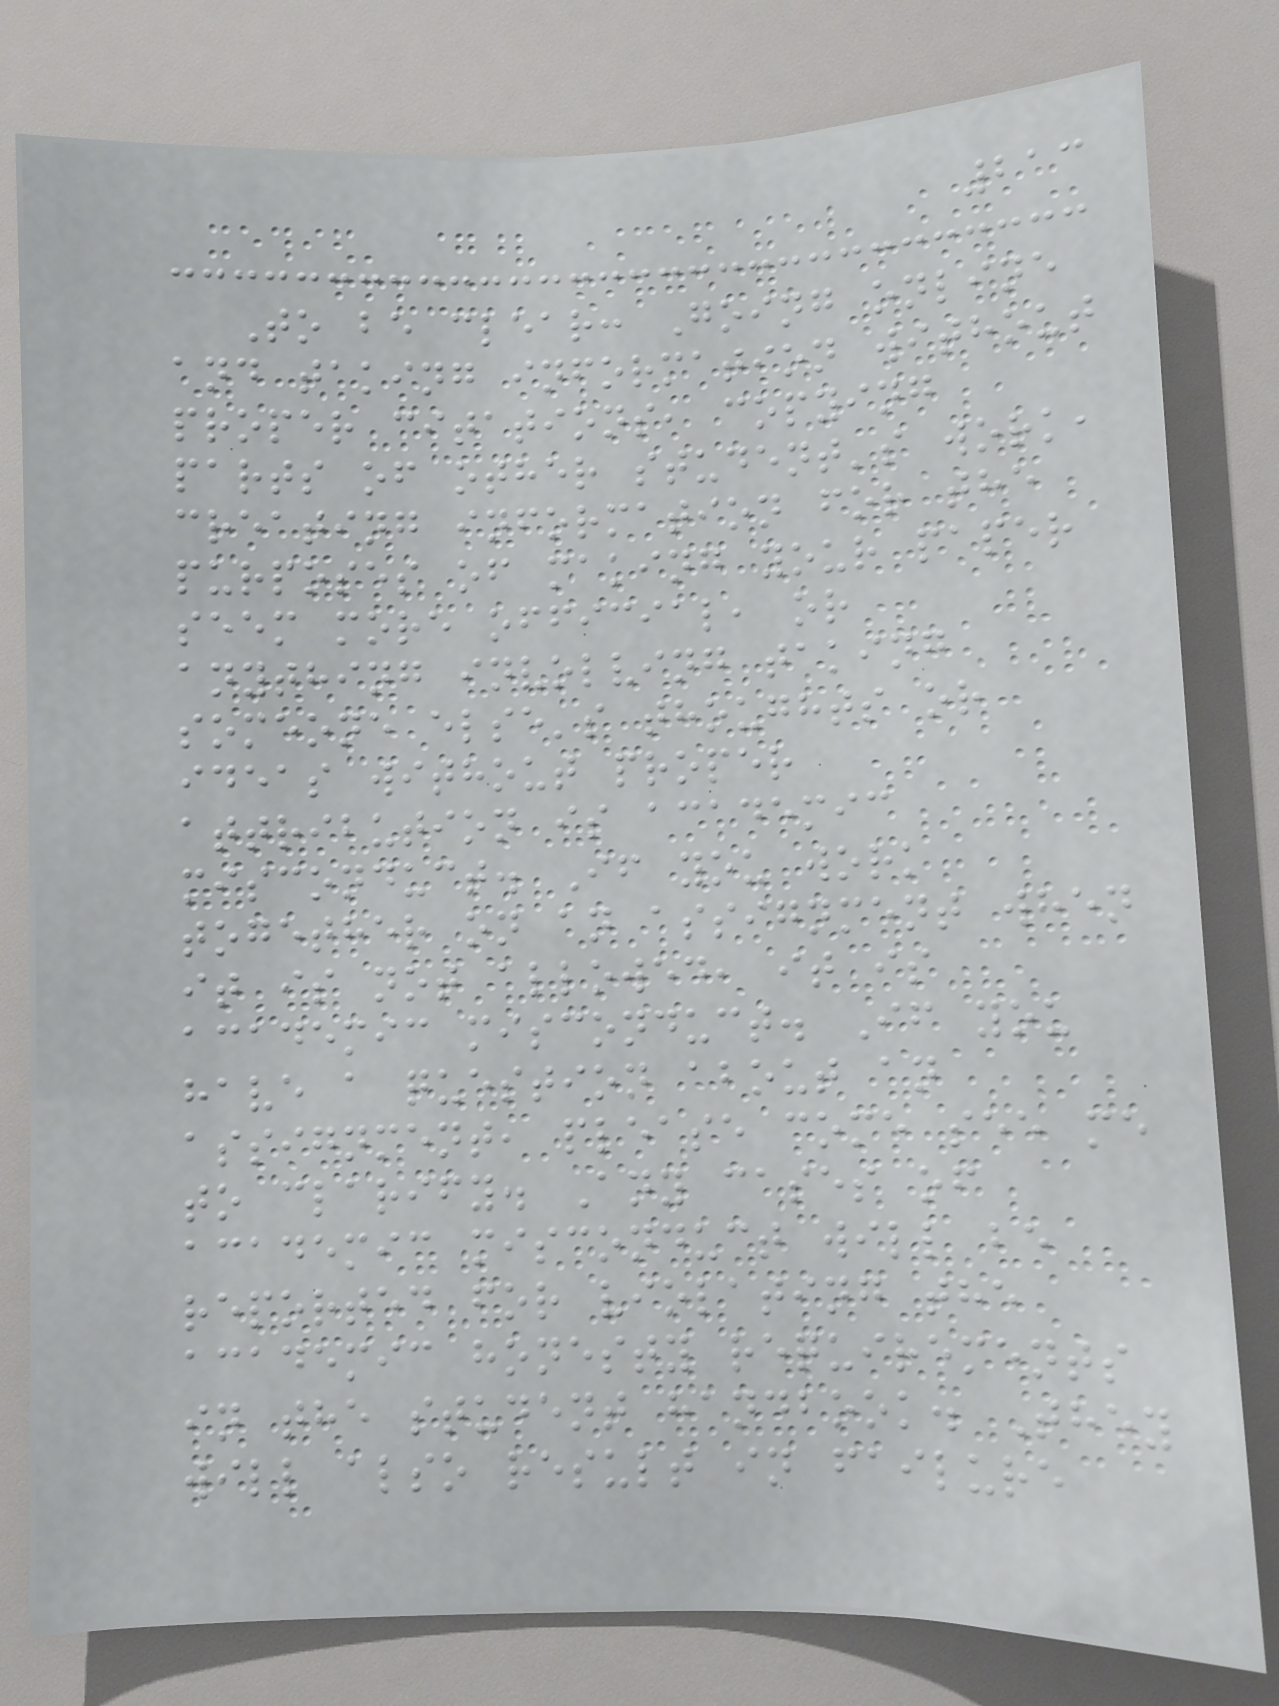213
To be clear: Going online
and taking information without
proper citations, copying
parts of other student's work,
creating information for the
purposes of making your paper
seem more official, or
anything involving taking
someone else's thoughts or
ideas without proper
attribution is academic
misconduct. If you work
together on an assignment when
it is not allowed, it is
academic misconduct. If you
have a question about an
assignment, please come see me
to clarify. Any cases of
academic misconduct will be
reported for violating the
academic honesty requirements
in the student handbook. They
will also result in failure
